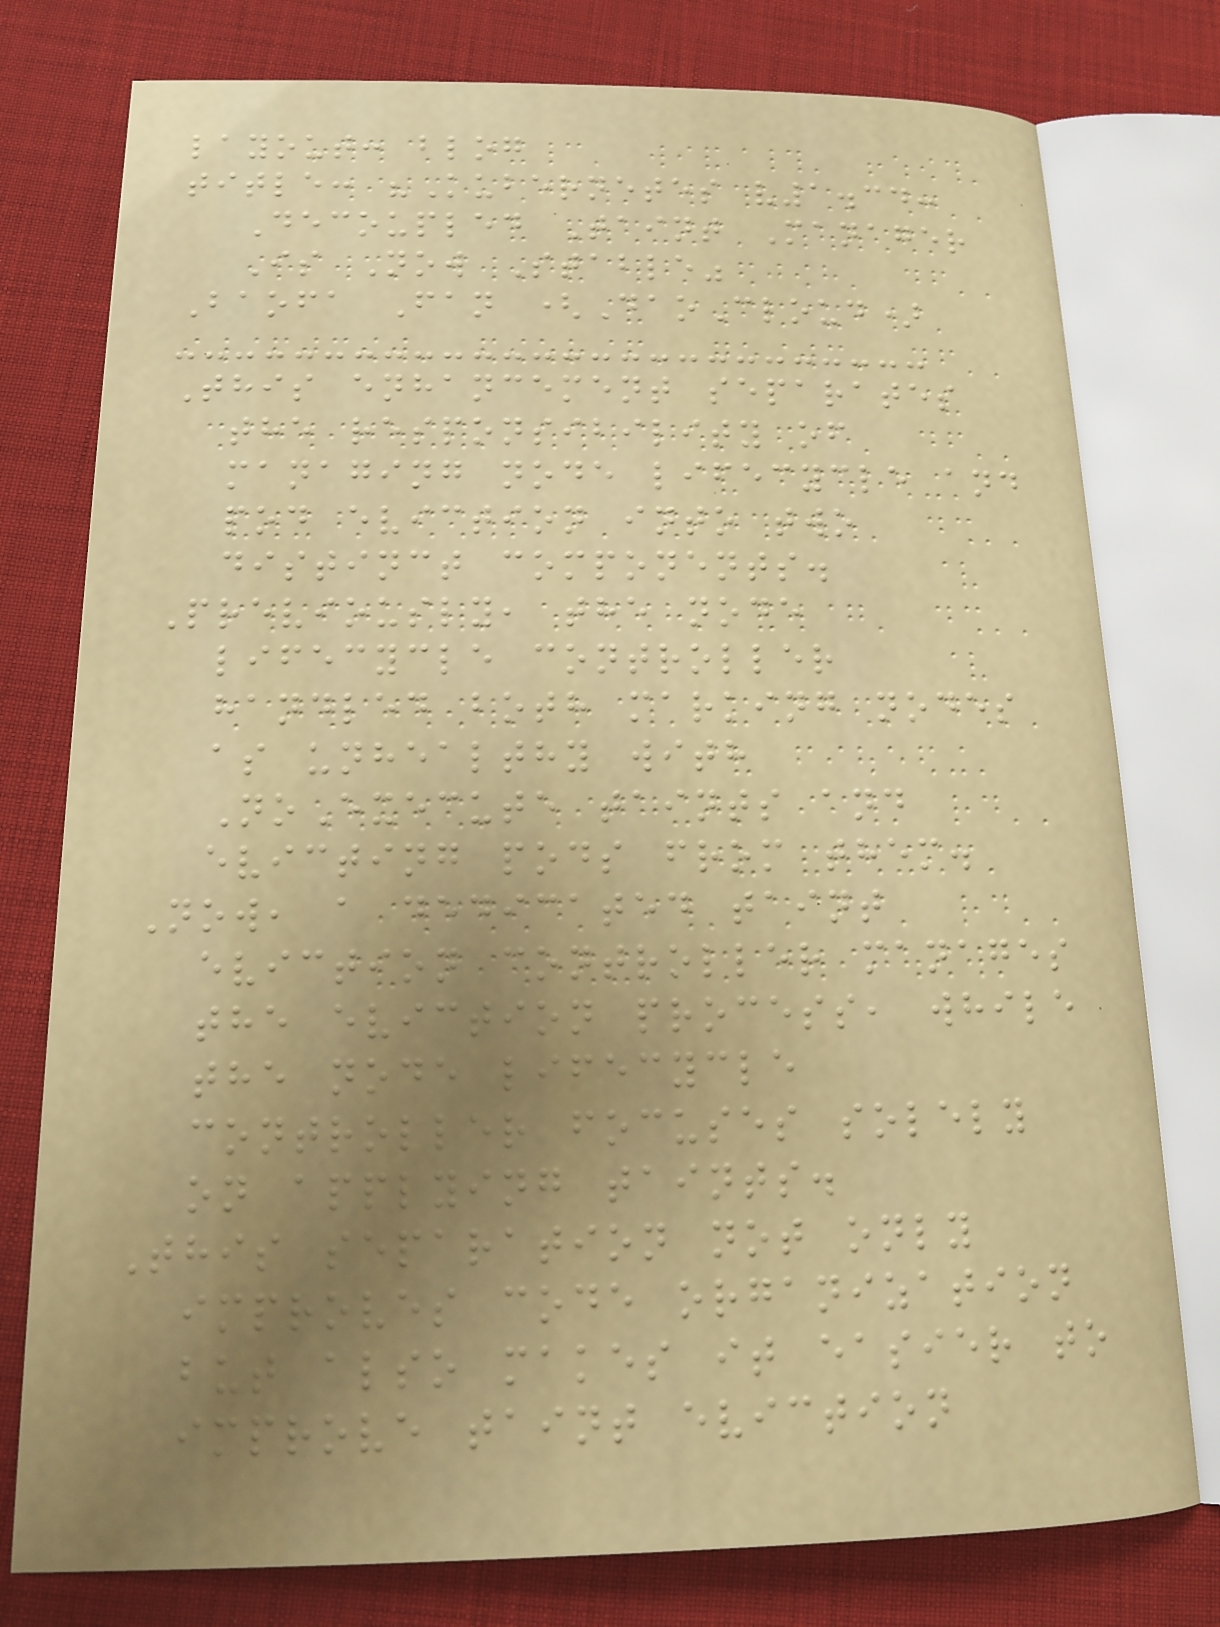layout: blog
title: "Kubernetes v1.34:
Decoupled Taint Manager
Is Now Stable"
Baofa Fan (DaoCloud)
This enhancement separates
the responsibility of
managing node lifecycle and
pod eviction into two
distinct components.
Previously, the node
lifecycle controller
handled both marking nodes
as unhealthy with
NoExecute taints and
evicting pods from them.
Now, a dedicated taint
eviction controller manages
the eviction process, while
the node lifecycle
controller focuses solely
on applying taints.
This separation not only
improves code organization
but also makes it easier to
improve taint eviction
